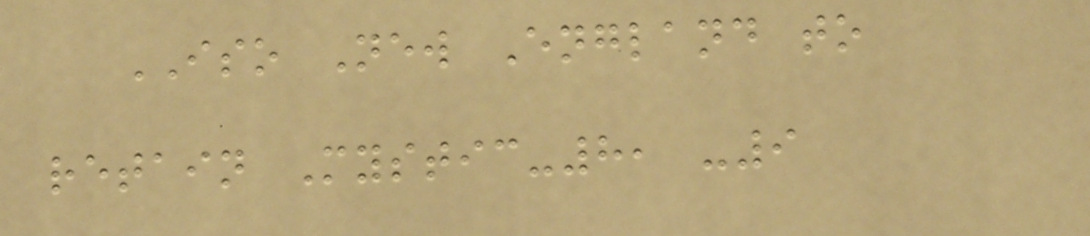ISO New England to
retain Mystic-8, -9
